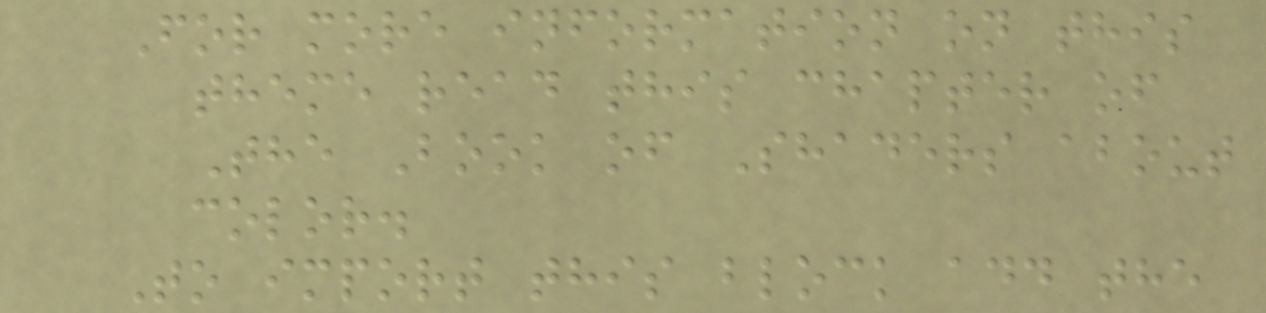For more information on this
theme read this chapter of
The Book of Shaders about
color.
To import this block add the
